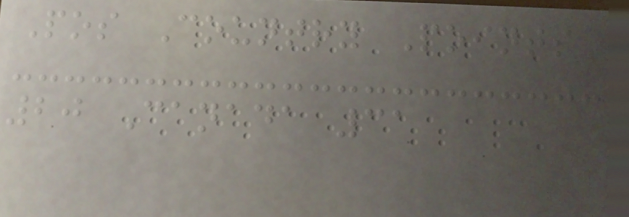Pos Country Points
20 Canada 31
